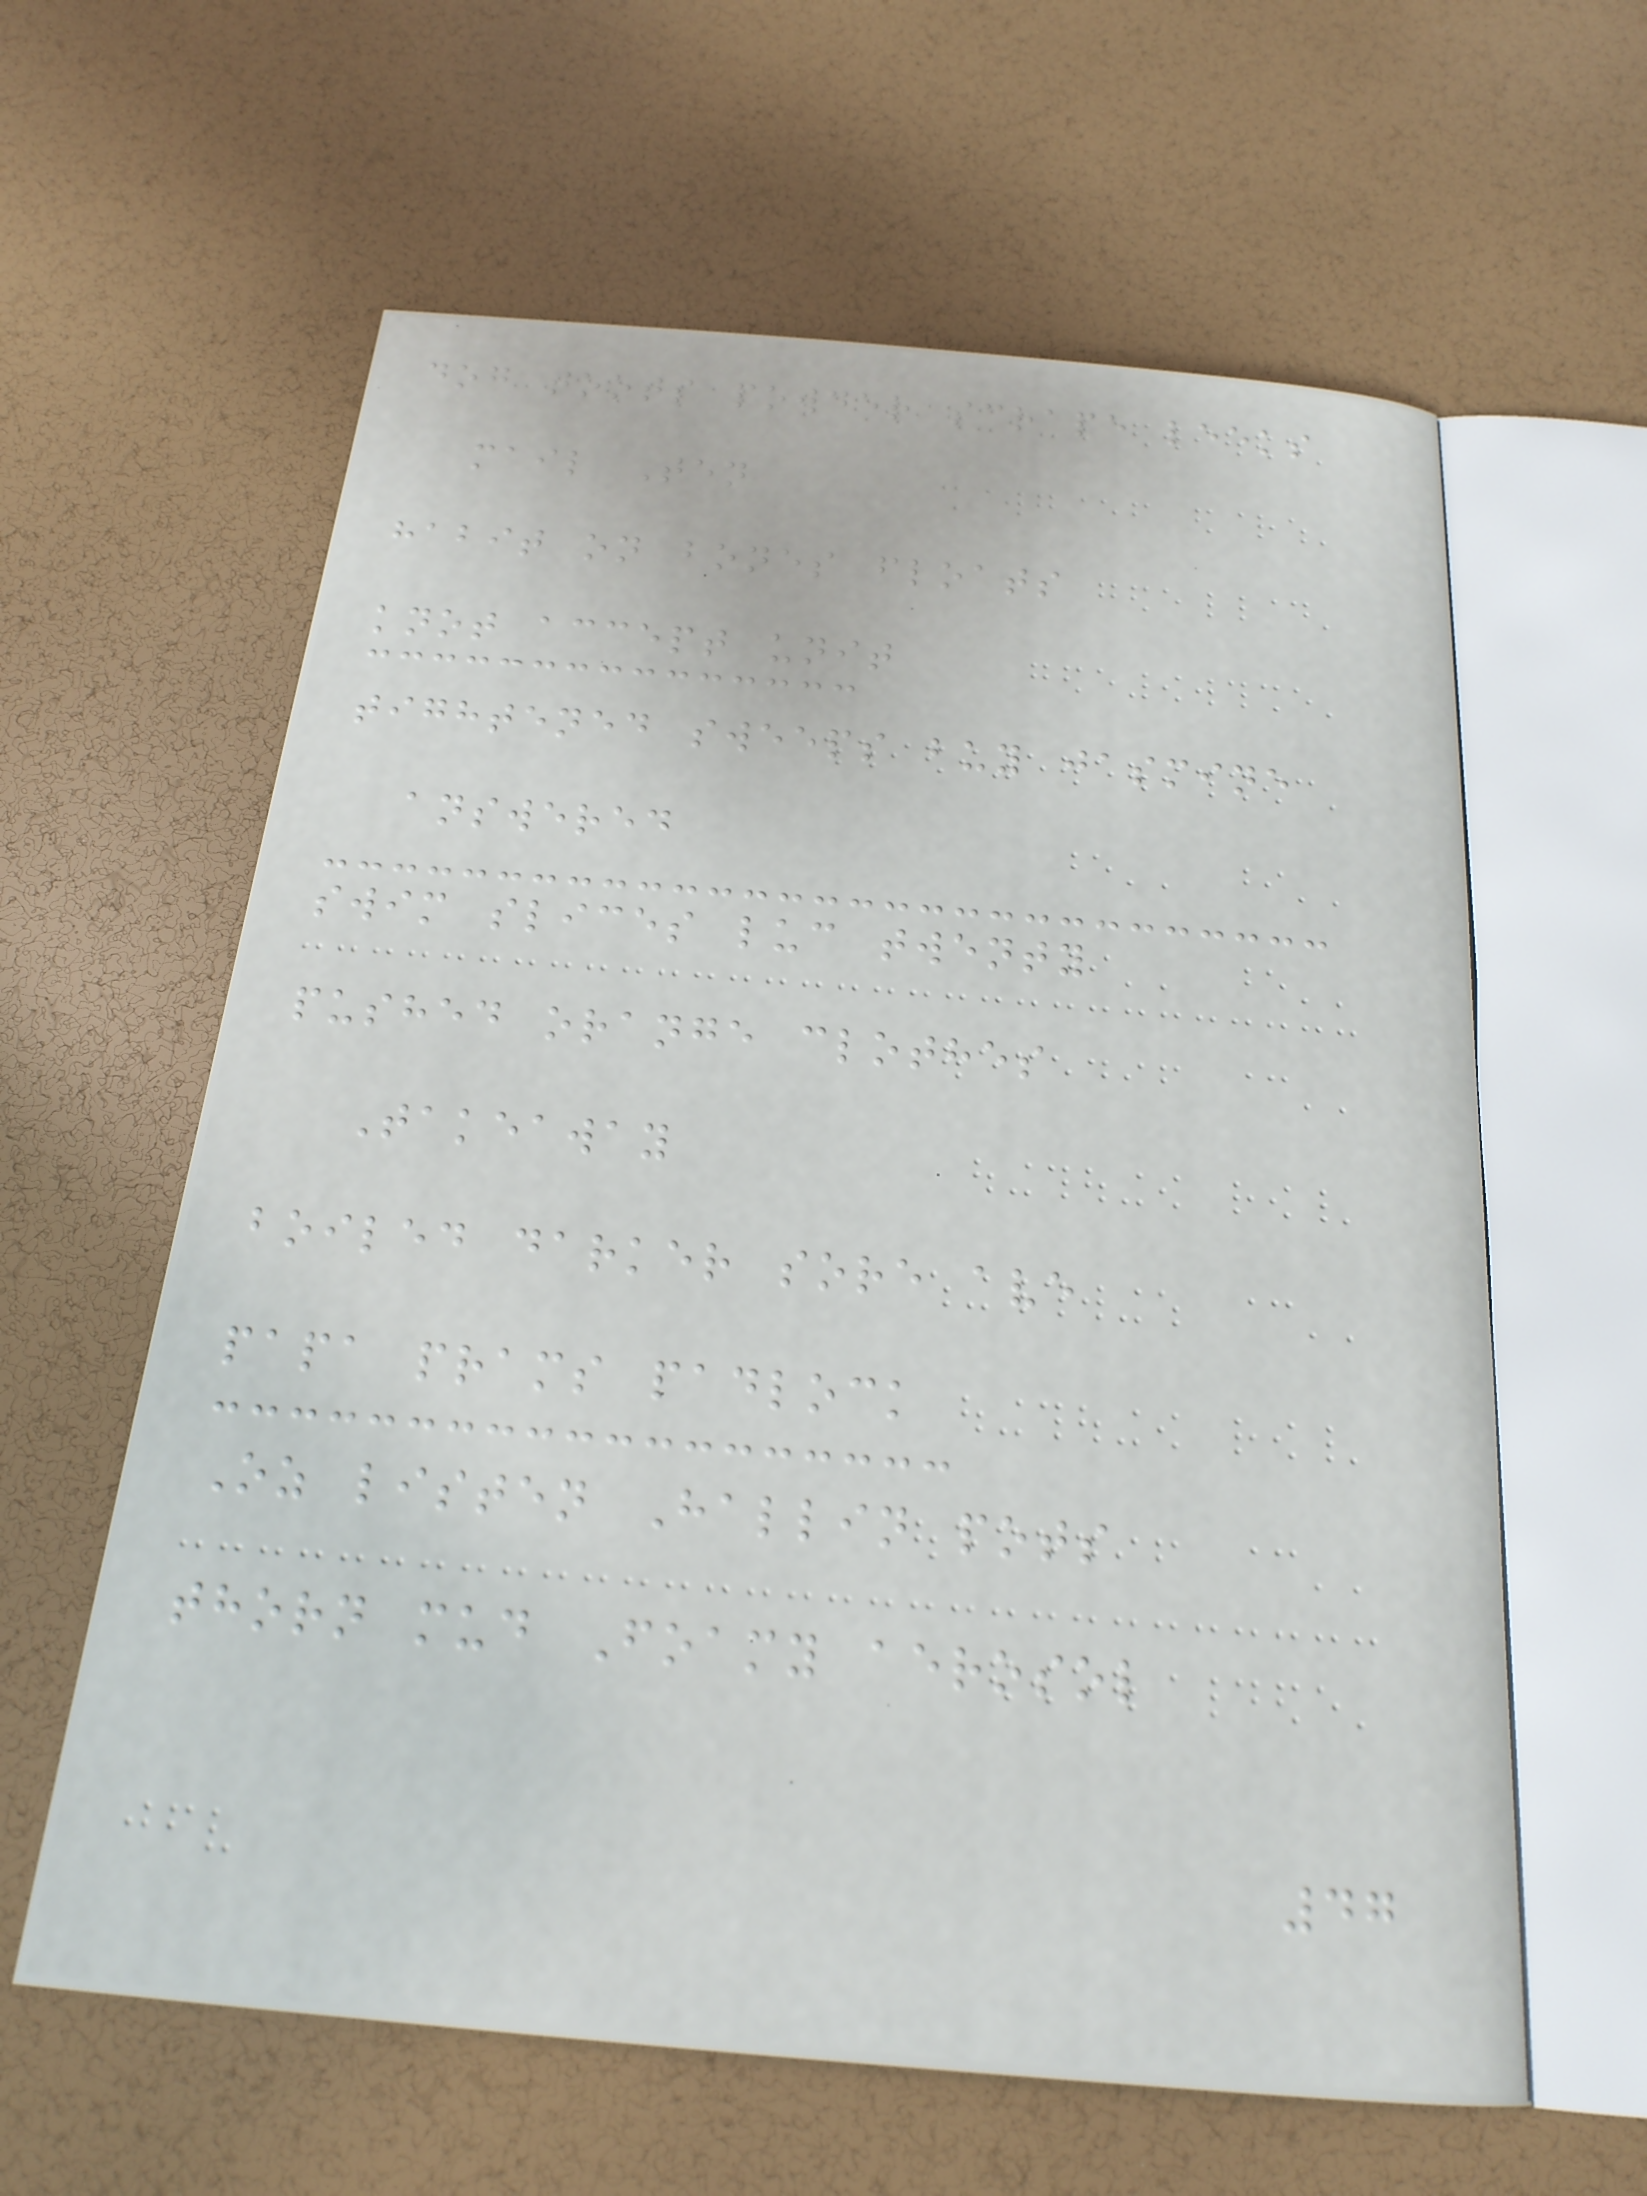dog toots powder scrape leeks
mail Ten
habit on bones floats
knot accept unit
tightened sweeps buy jasmine
answered
swim slices luc twenty
pushed orange clothes
Takeaway
boiled darker sore ave
papa prams padlock
Oz listen Hallin pots
thorn mud Foamy aerosol
47
